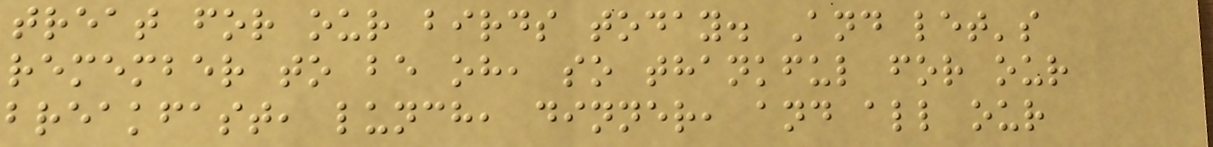treat for our birds today. And let's
remember to be oh, so thankful for our
breakfast, lunch, dinner, and all our
